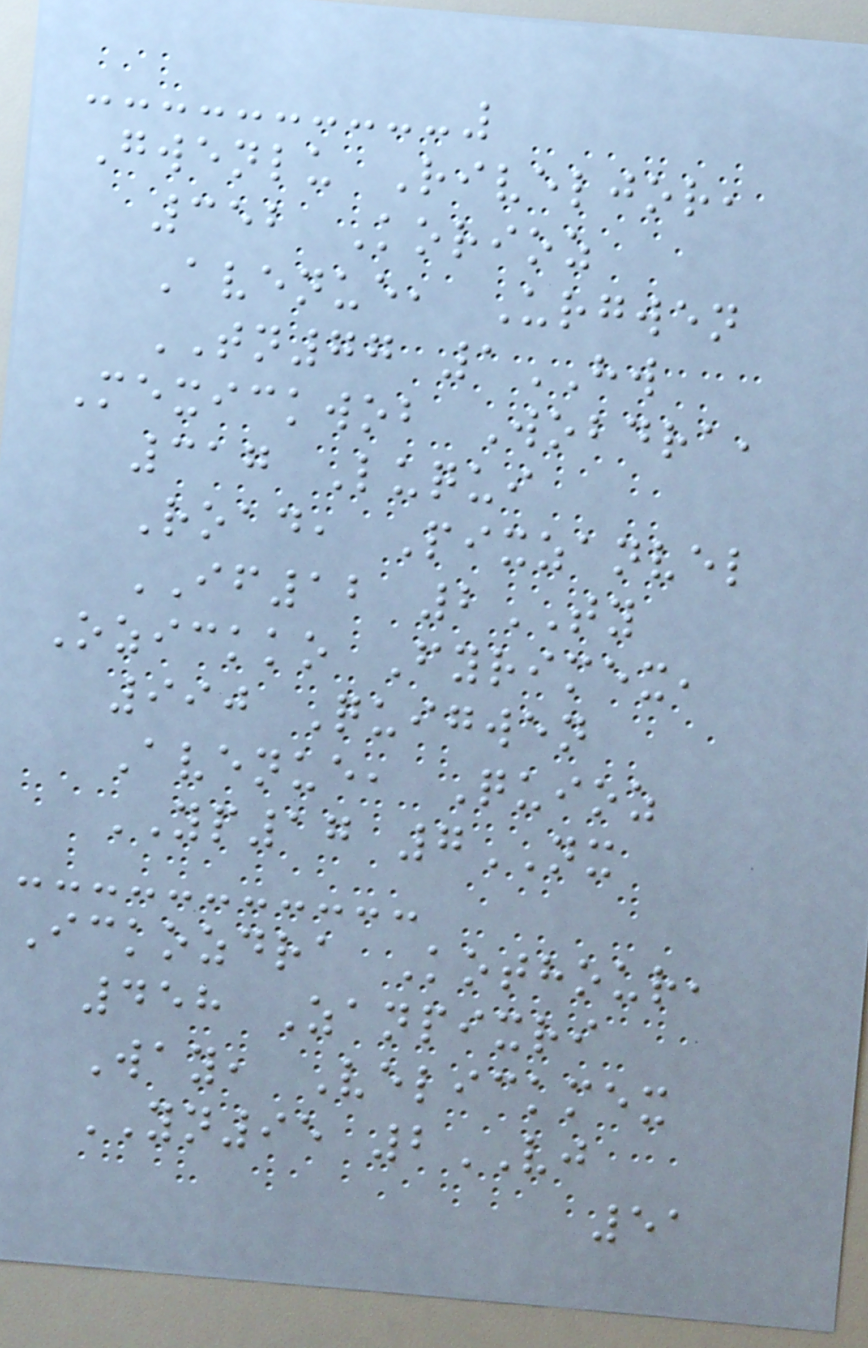Gwenlu Riveljor,
352 Korioz
Avenue, Urgwen
TN77 1HW
Mexickwob Wobdra,
317 Luqui
Road, Pixzanvel
IF12 2TY
Ozickko Fyrimex,
990 Quigwen
Avenue, Quioz
YP17 7NX
Ickozdra Kothour,
458 Zanpixri
Way, Velickmex
YN95 2VJ
51
